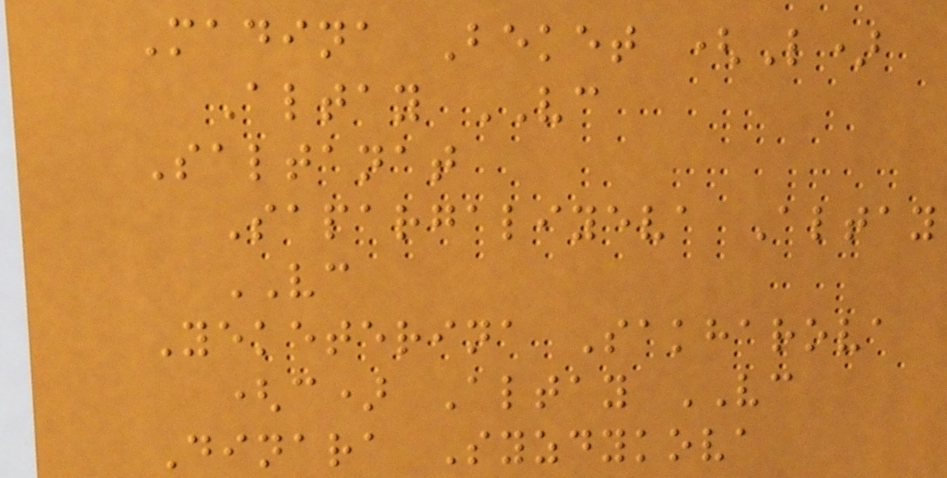Madina Beket (L)
Altay VC
Saltanat
Sapargaliyeva Altay
VC
Yeketerina Sakharova
(c) Altay VC
Dinara Syzdykova
